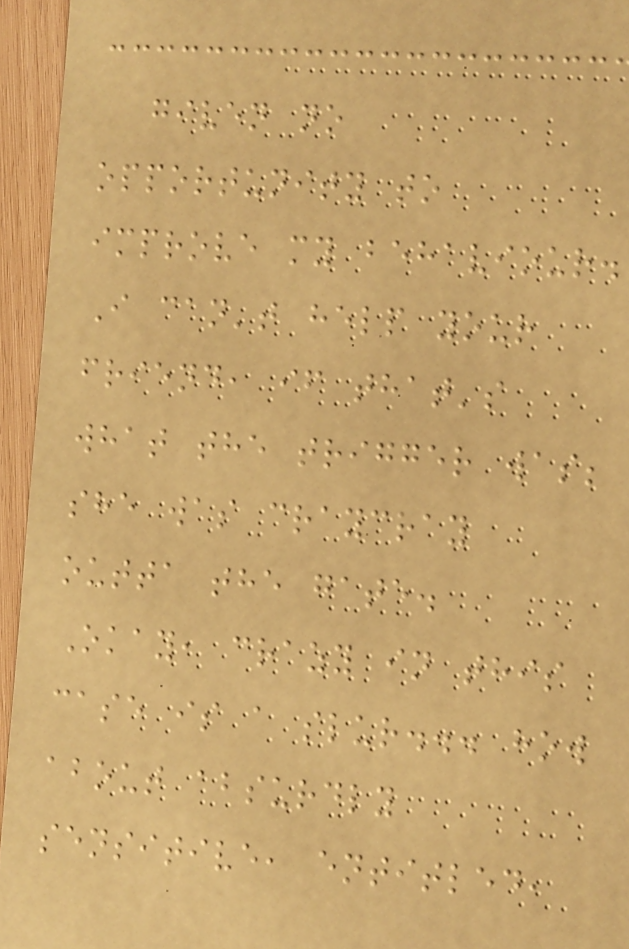given no
opportunity to
improve my behaviour.
I can't help your
friend, if that's
what the trigger was;
she was craycray
outta the gate.
Okay, crazy in this
case is a slur... how
about absurdly
sensitive, entitled,
